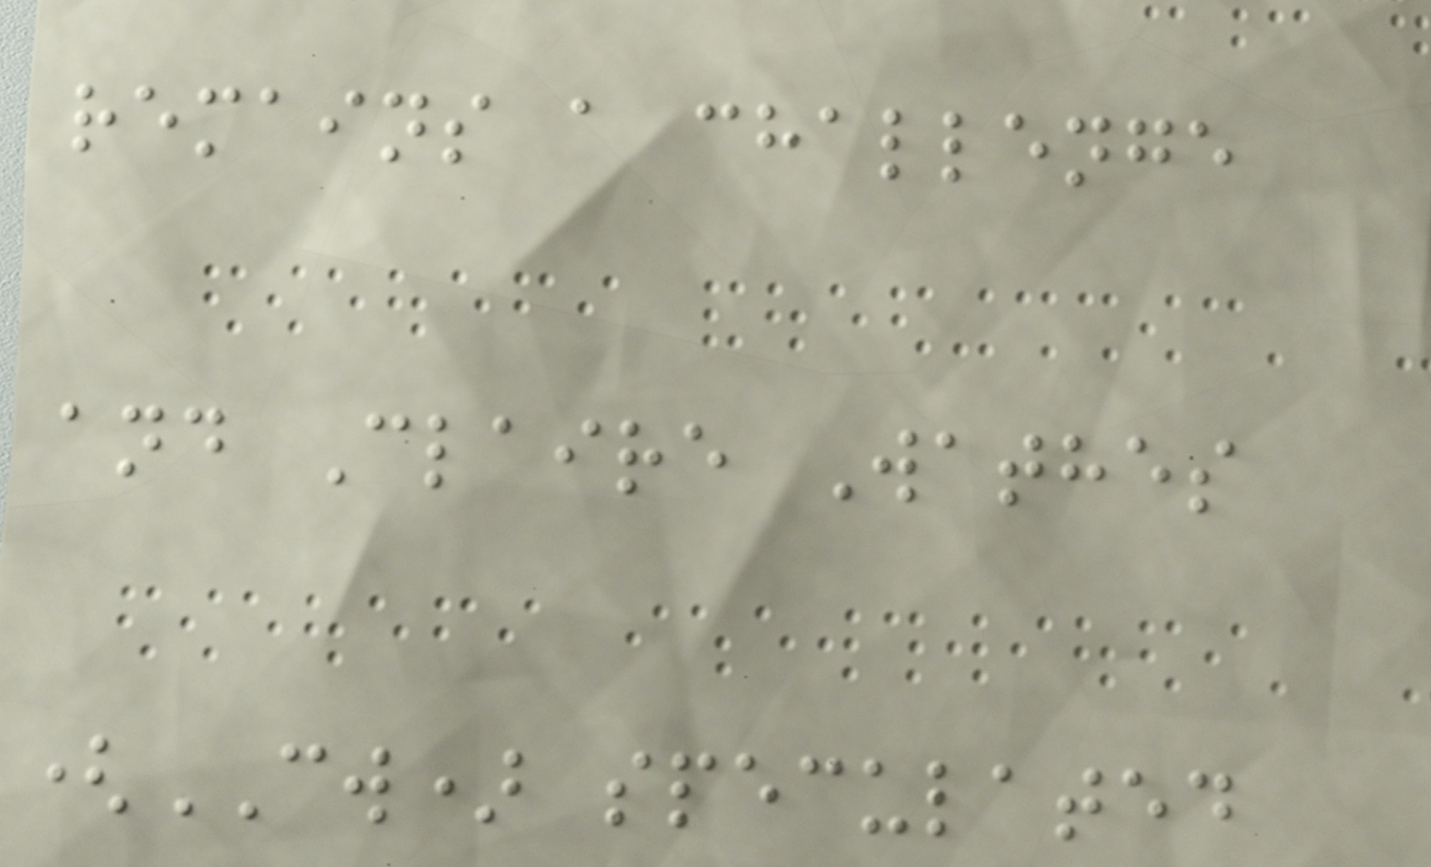remains a challenge
and Claire Wathes
(CW) speculated
